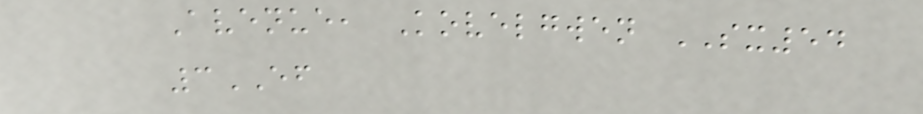Avenue, Kovelgwen SX54
3EF
